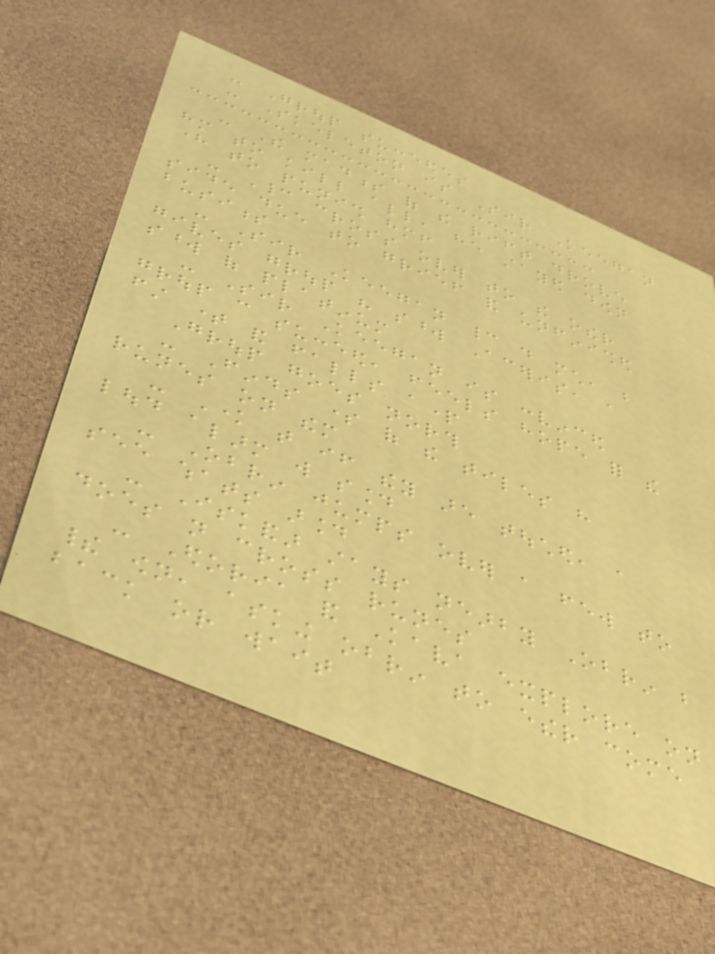- Group succeedes
- Skeleton is Sir Keegan
- The madness of the rift drove
him to kill all, he stayed down
here to punish himself
- Cannot cross over to the other
side due to grief and unfinished
business
- Sir Keegan cannot do much, but
gives group his sword Aceris, a
sword of platinum
- Sir Keegan is convinced
group can succeed, feels hope for the
first time and falls apart
Group goes north
- Finds some of the tiles have
runes on them
- Know that if they are touched, a
loud alarm will sound
- Obrin jumps over a few to
see whats around
- Iskandar stays nearby Obrin but
does not cross runes
- Edoria and Kava explore on
their own, asking obrin to ether come
back or wait
